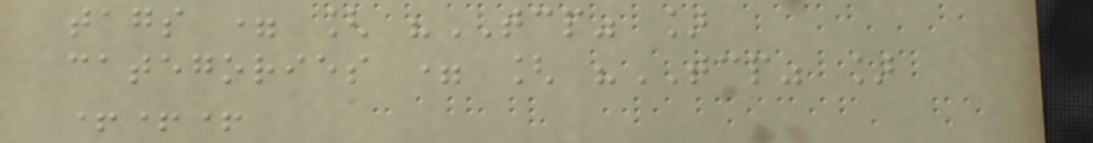tags = [ "TCP" ]
categories = [ "TCP" ]
+++
